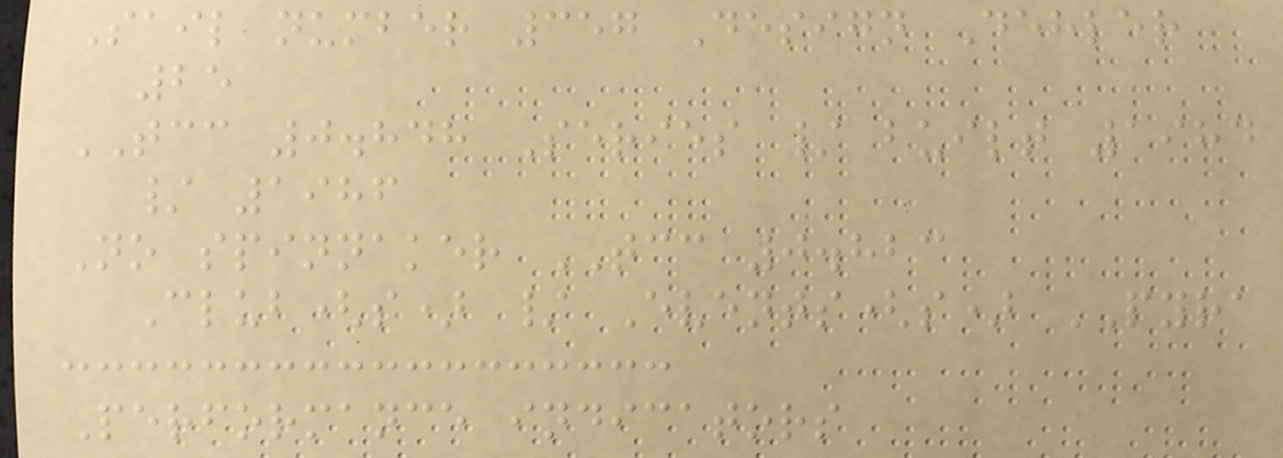Sail number 357 Design Dehler
25
TCC 0.848 Series / built 1984
/ 1986
No spinnaker TCC 0.823
Club(s) / Events(s) PYRA
Performance indicators
